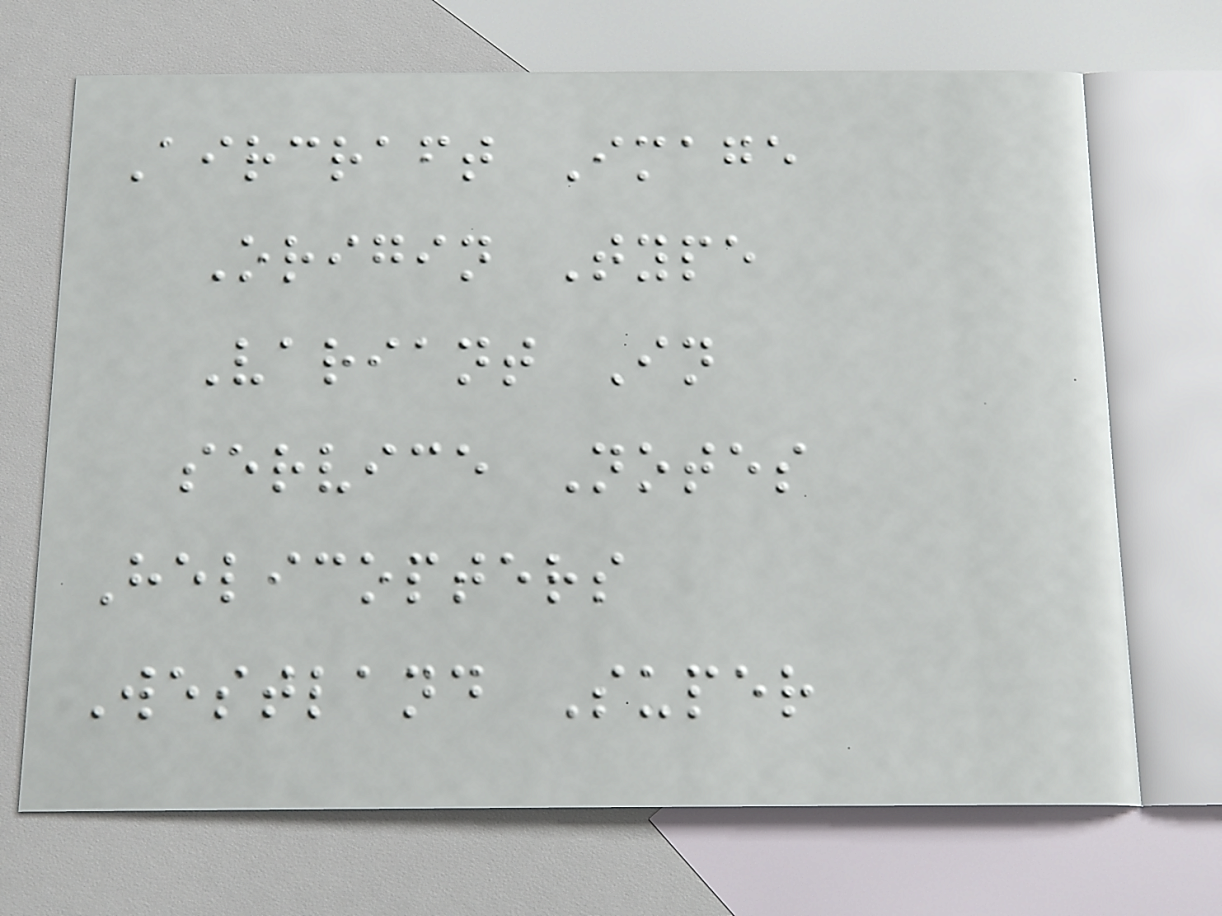Aircraft Image
Origin Type
Variant In
service Notes
Helicopters
Westland Super
